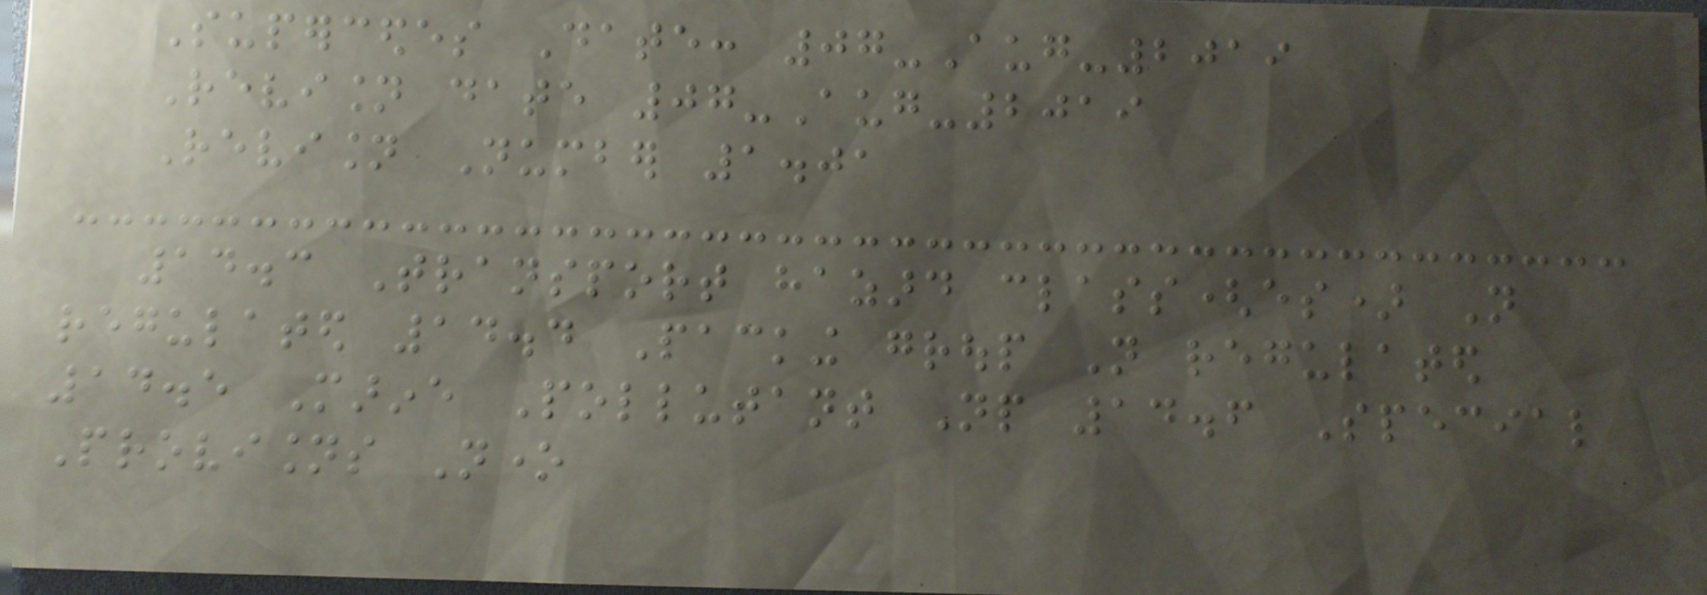Supercedes Date: 07-Aug-2019
Revision date 07-Aug-2019
Revision Number 1.01
14.3 Transport hazard class(es) Not
regulated 14.4 Packing group Not regulated
14.5 Marine Pollutant Np 14.6 Special
Provisions None
